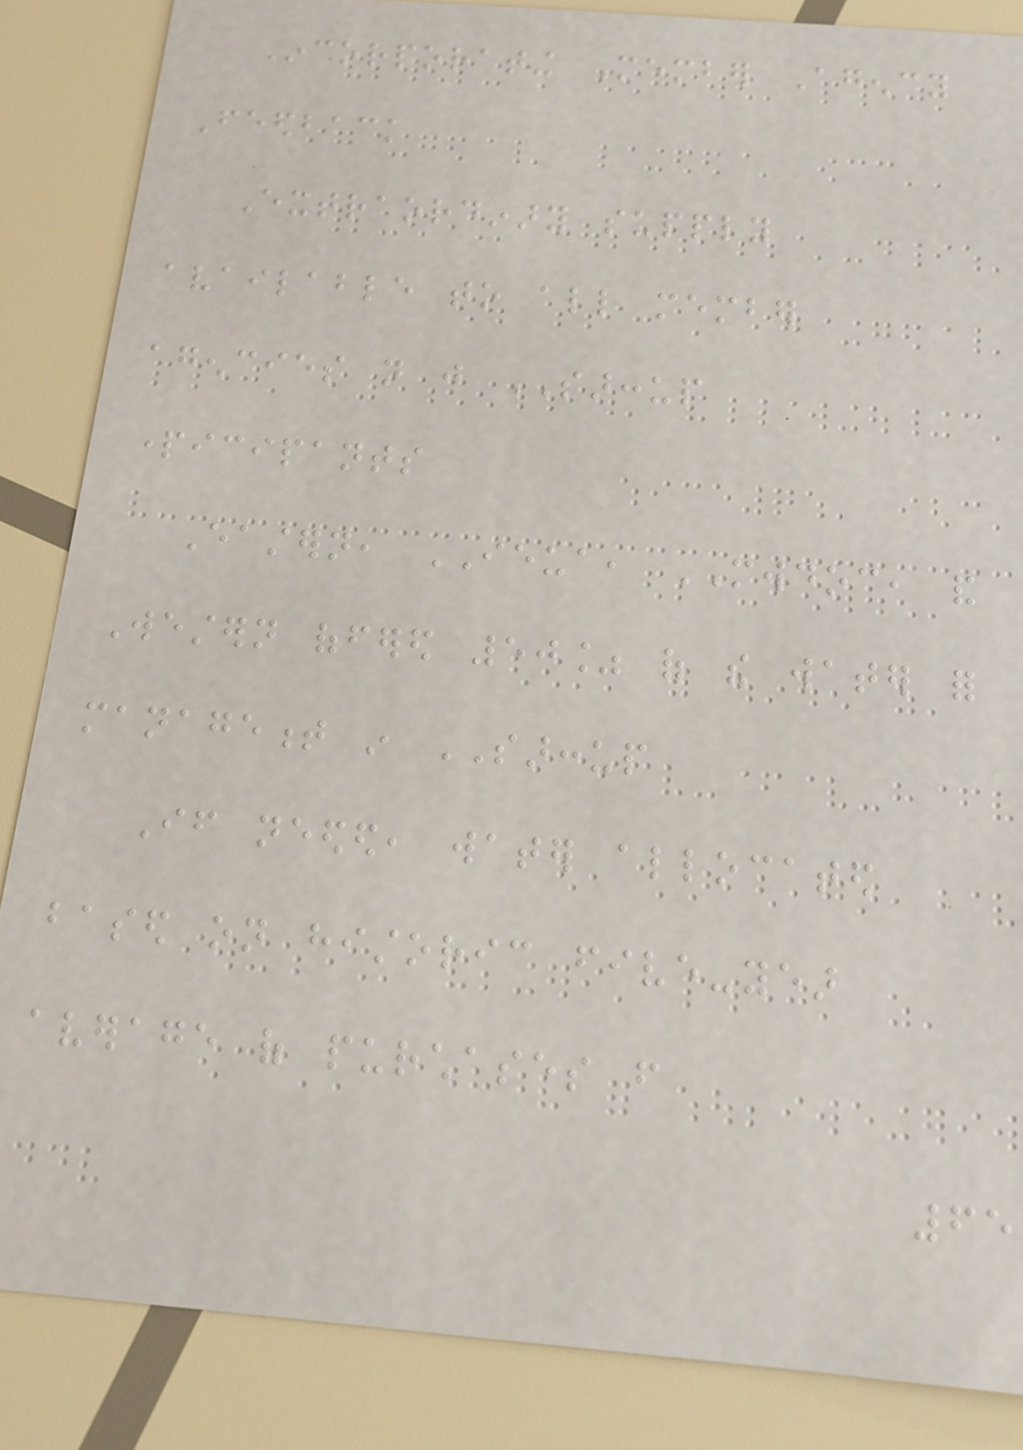Incorporating Member Agency
Feedback
Extraordinary supply
available to all member
agencies not just SARCCUP
participants
Eastern, IEUA, MWDOC, and
Western offered 50% of the water for
management in SARCCUP
If needed, water allocated
based on historic five-year
average of purchases from
65
